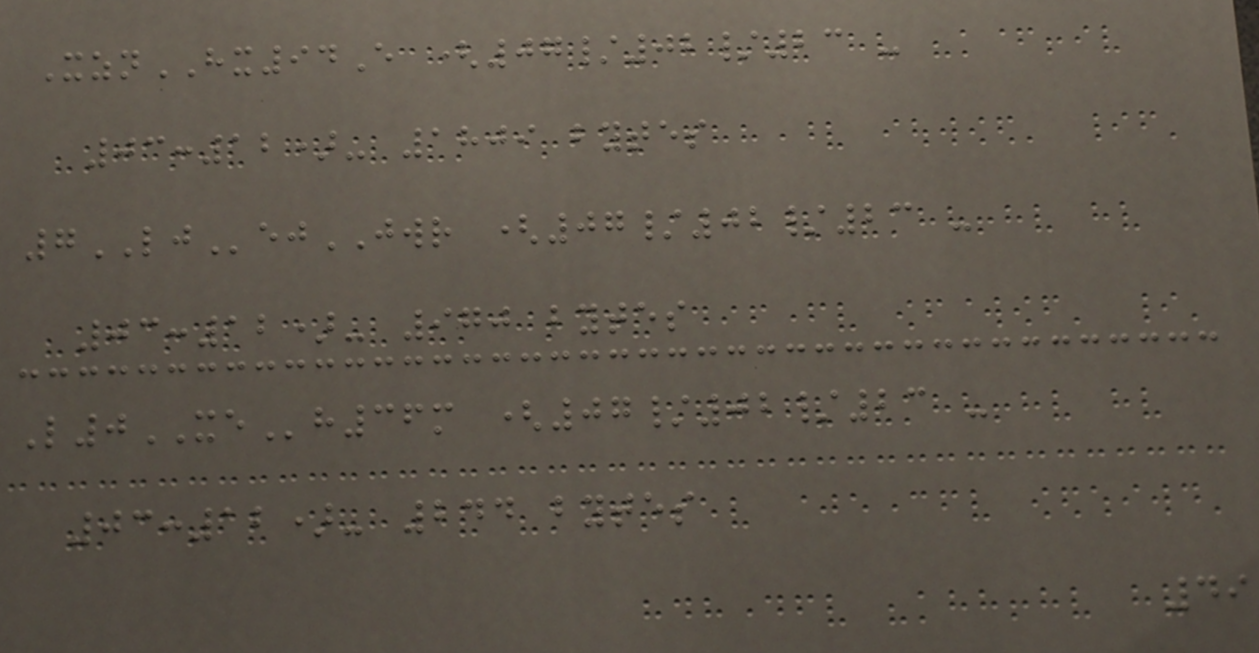XznHX94E (07/02/23 -
03:12)- 1809 bytes
7LJejJWR (07/02/23 -
03:12)- 970 bytes
L0XEh36m (07/02/23 -
03:12)- 244 bytes
49
